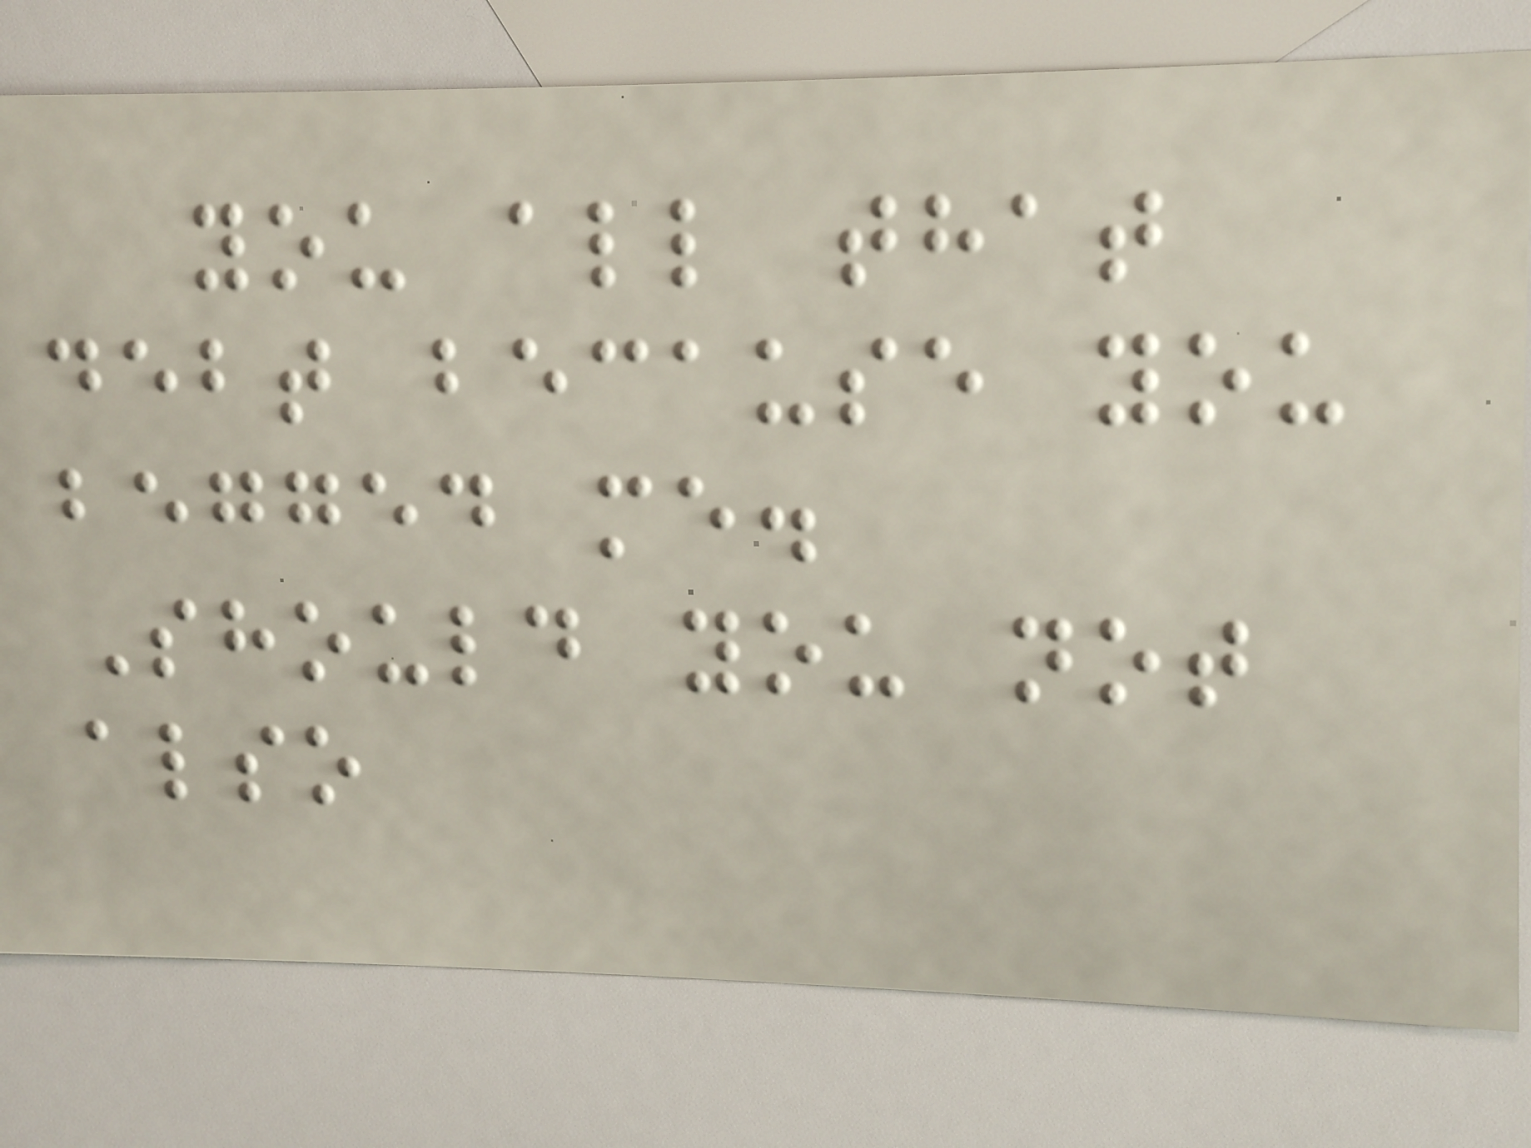you all that
debt because you
begged me.
Should you not
also
